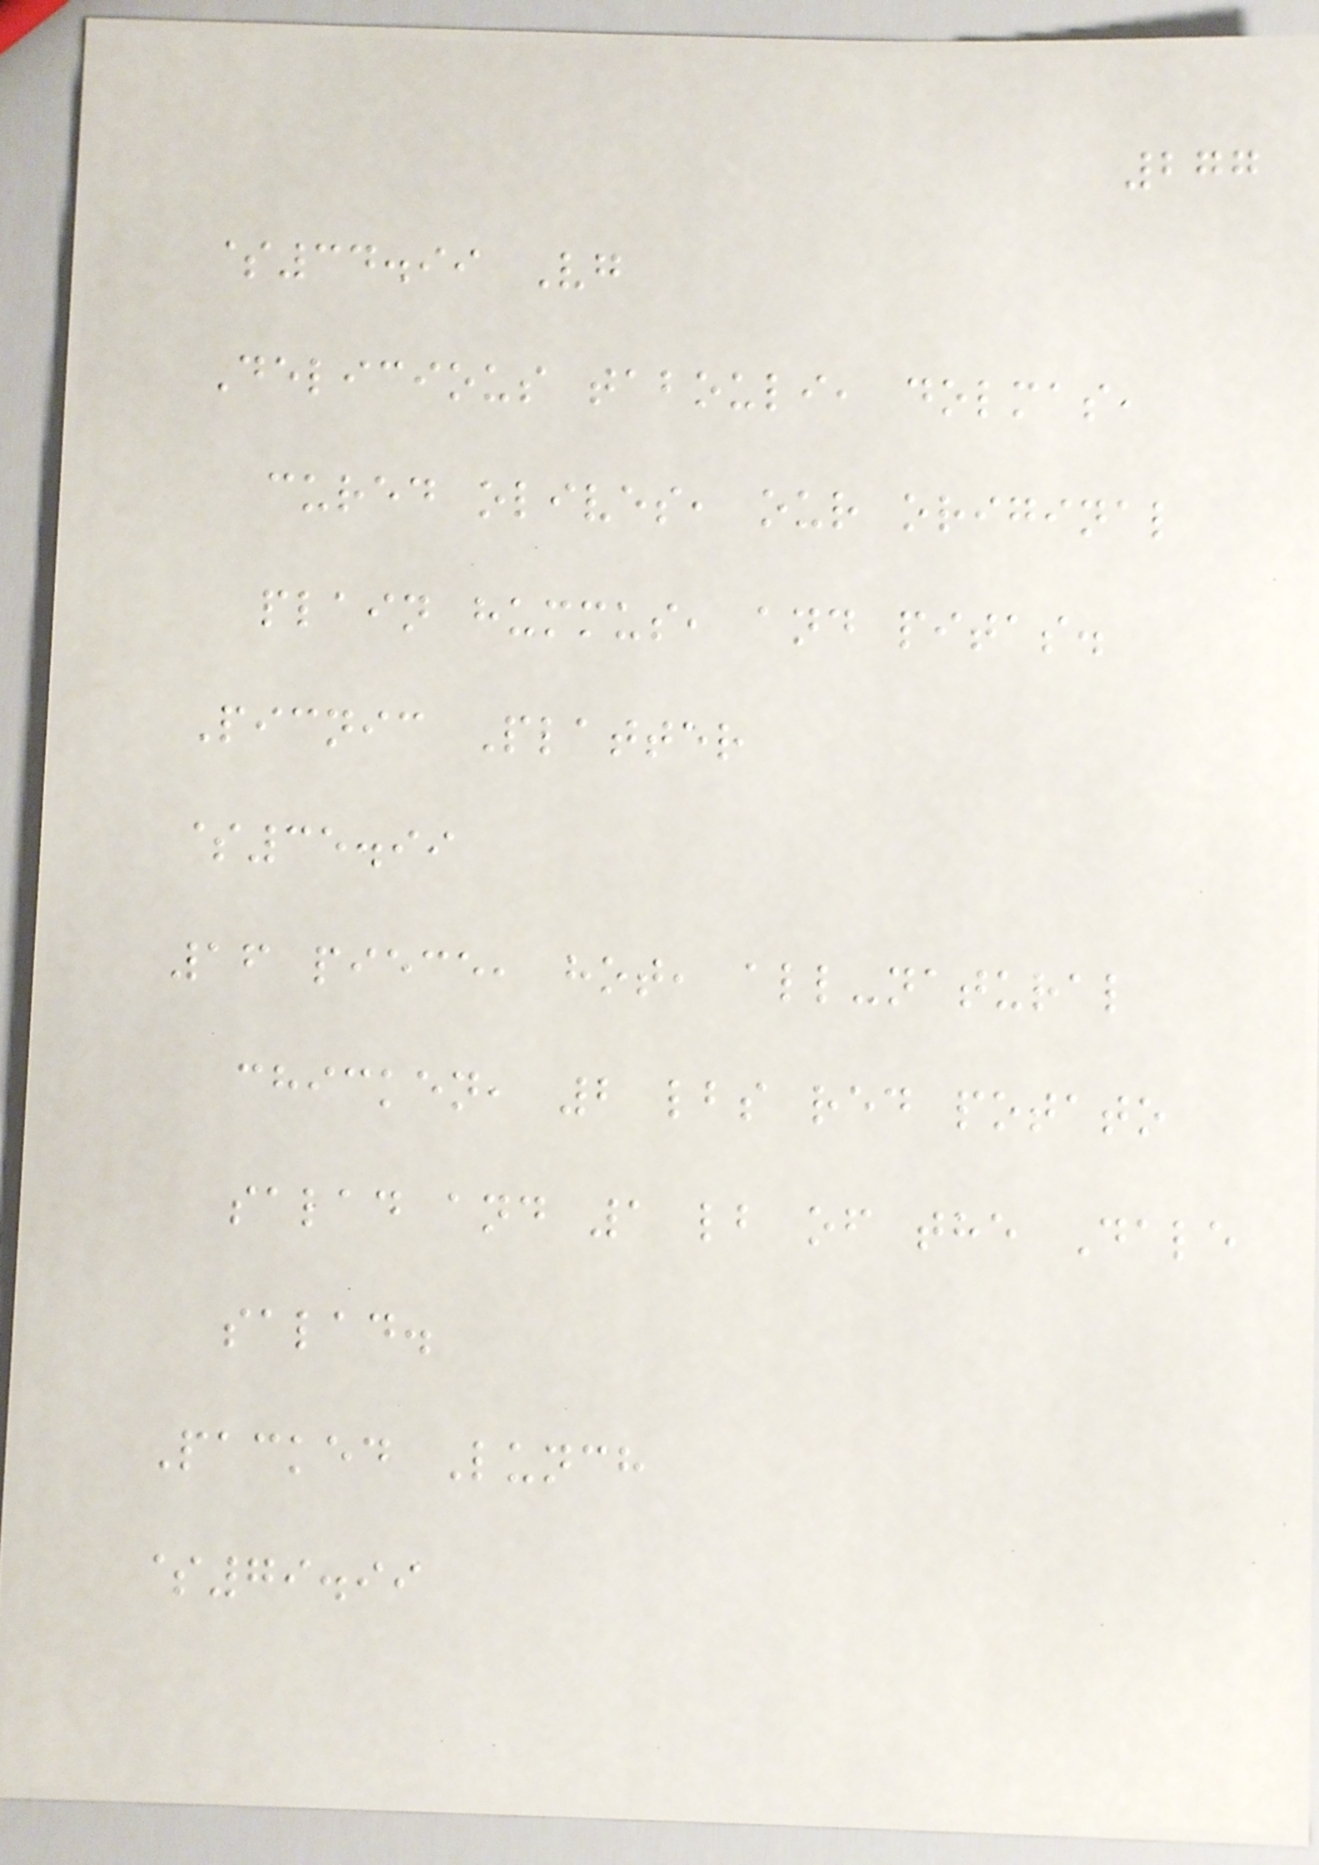277
$34.99 Vg
Delicious tabouli, dolmas,
cured olives, our original
plain hummus, and pitas.
Picnic Platter
$35.99
16 piece, hot, all-natural
chicken, 2 lbs red potato
salad and 1 lb of the Dale
salad.
Packed Lunch
$79.99
